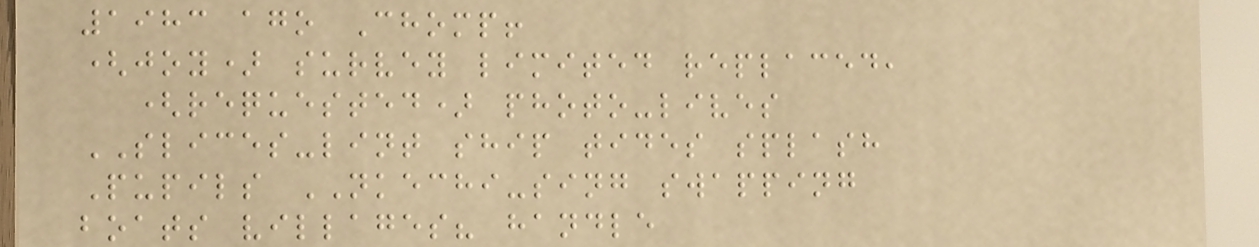1983 ago Chomp!
(joy) survey limited replaced,
(requested) photo-lives
SLICES-lint ship tides splash
Pupils NKECHI-sing swapping
boats villages? handle
